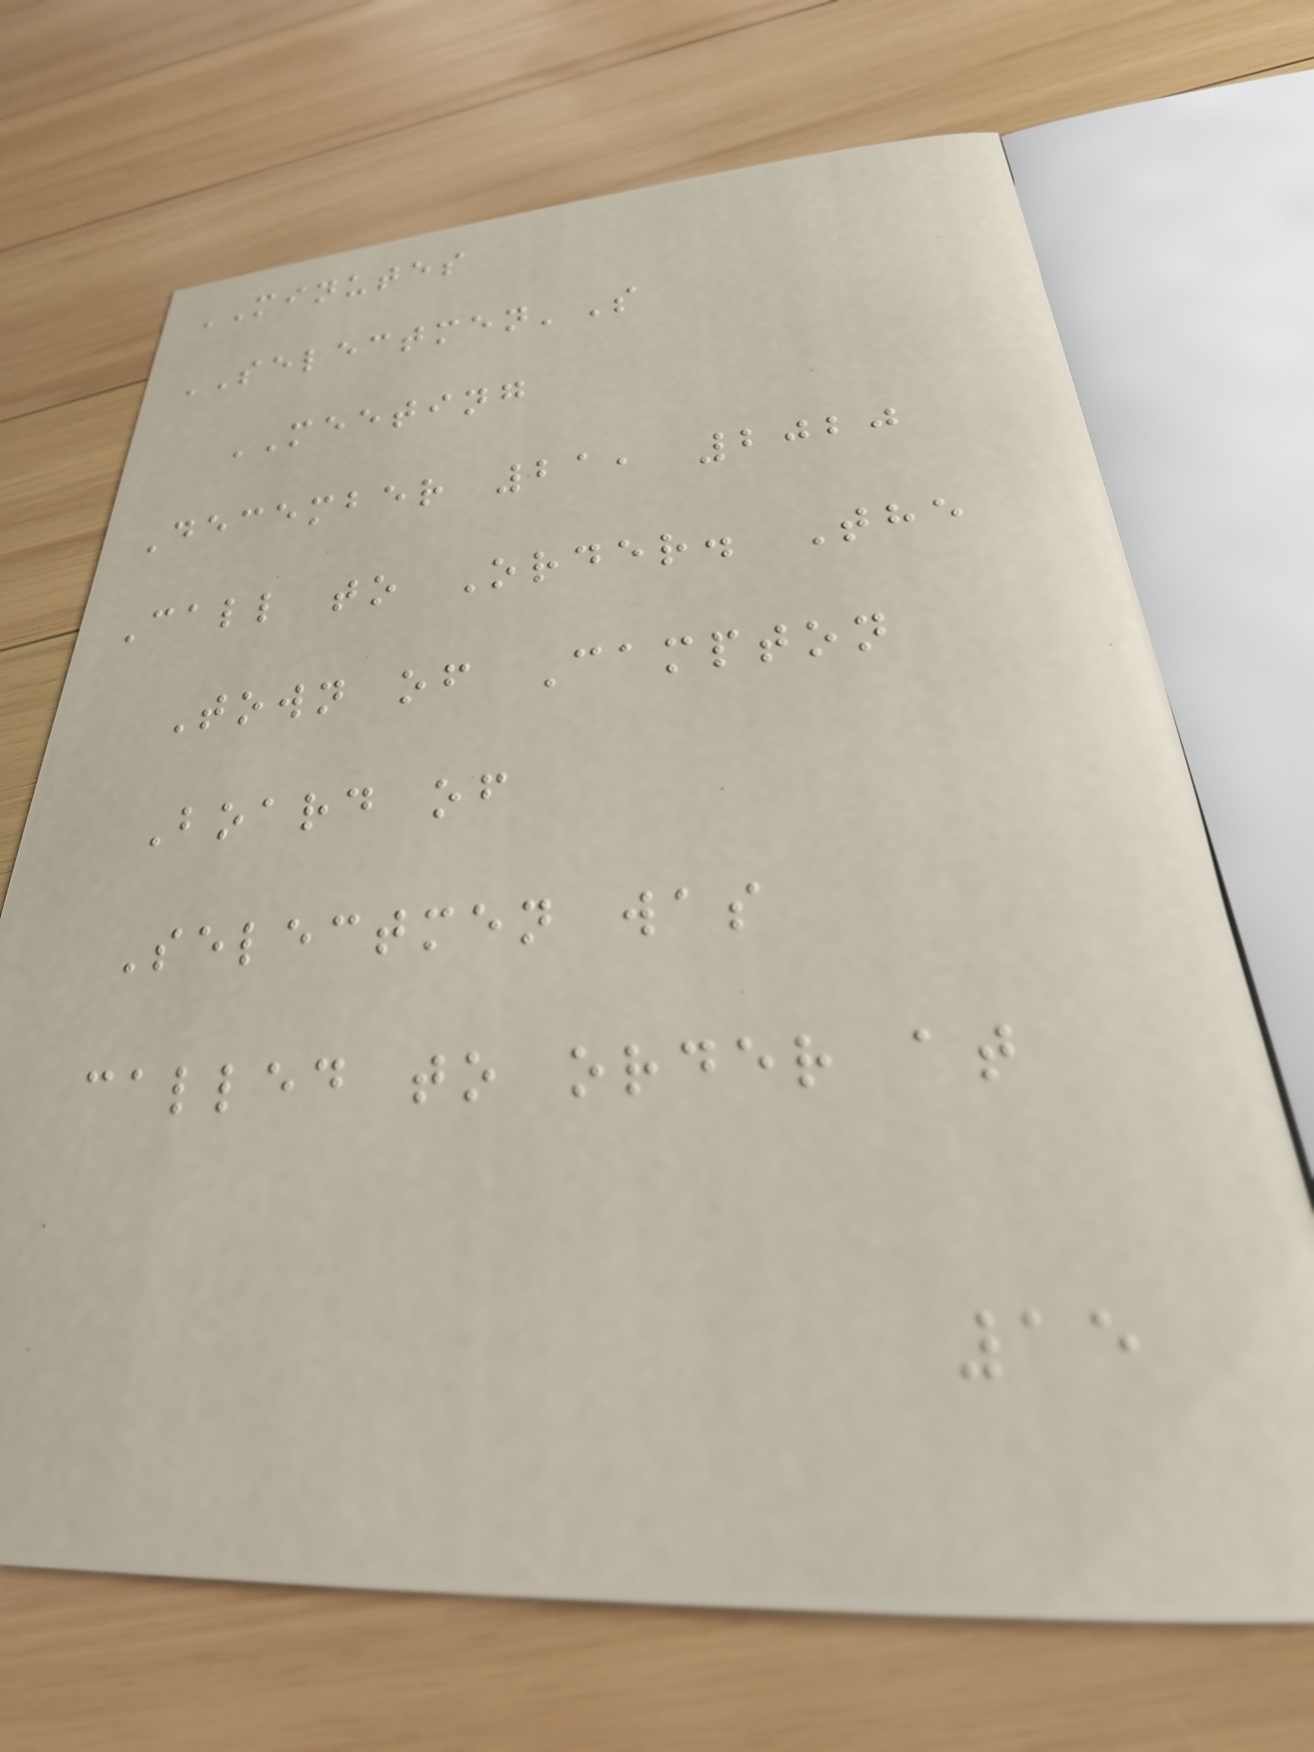MINUTES
SELECTMEN'S
MEETING
December 21, 2020
Call to Order. The
Town of Campton
Board of
Selectmen was
called to order at
15
